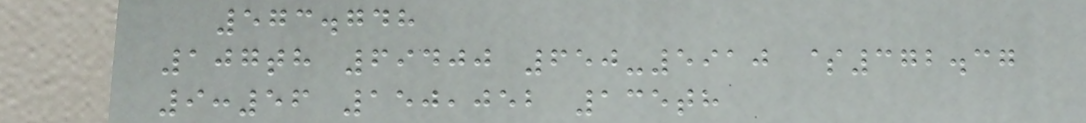573.748
107th 69400 650-5910 $372.37
9:56 150,052 135th
